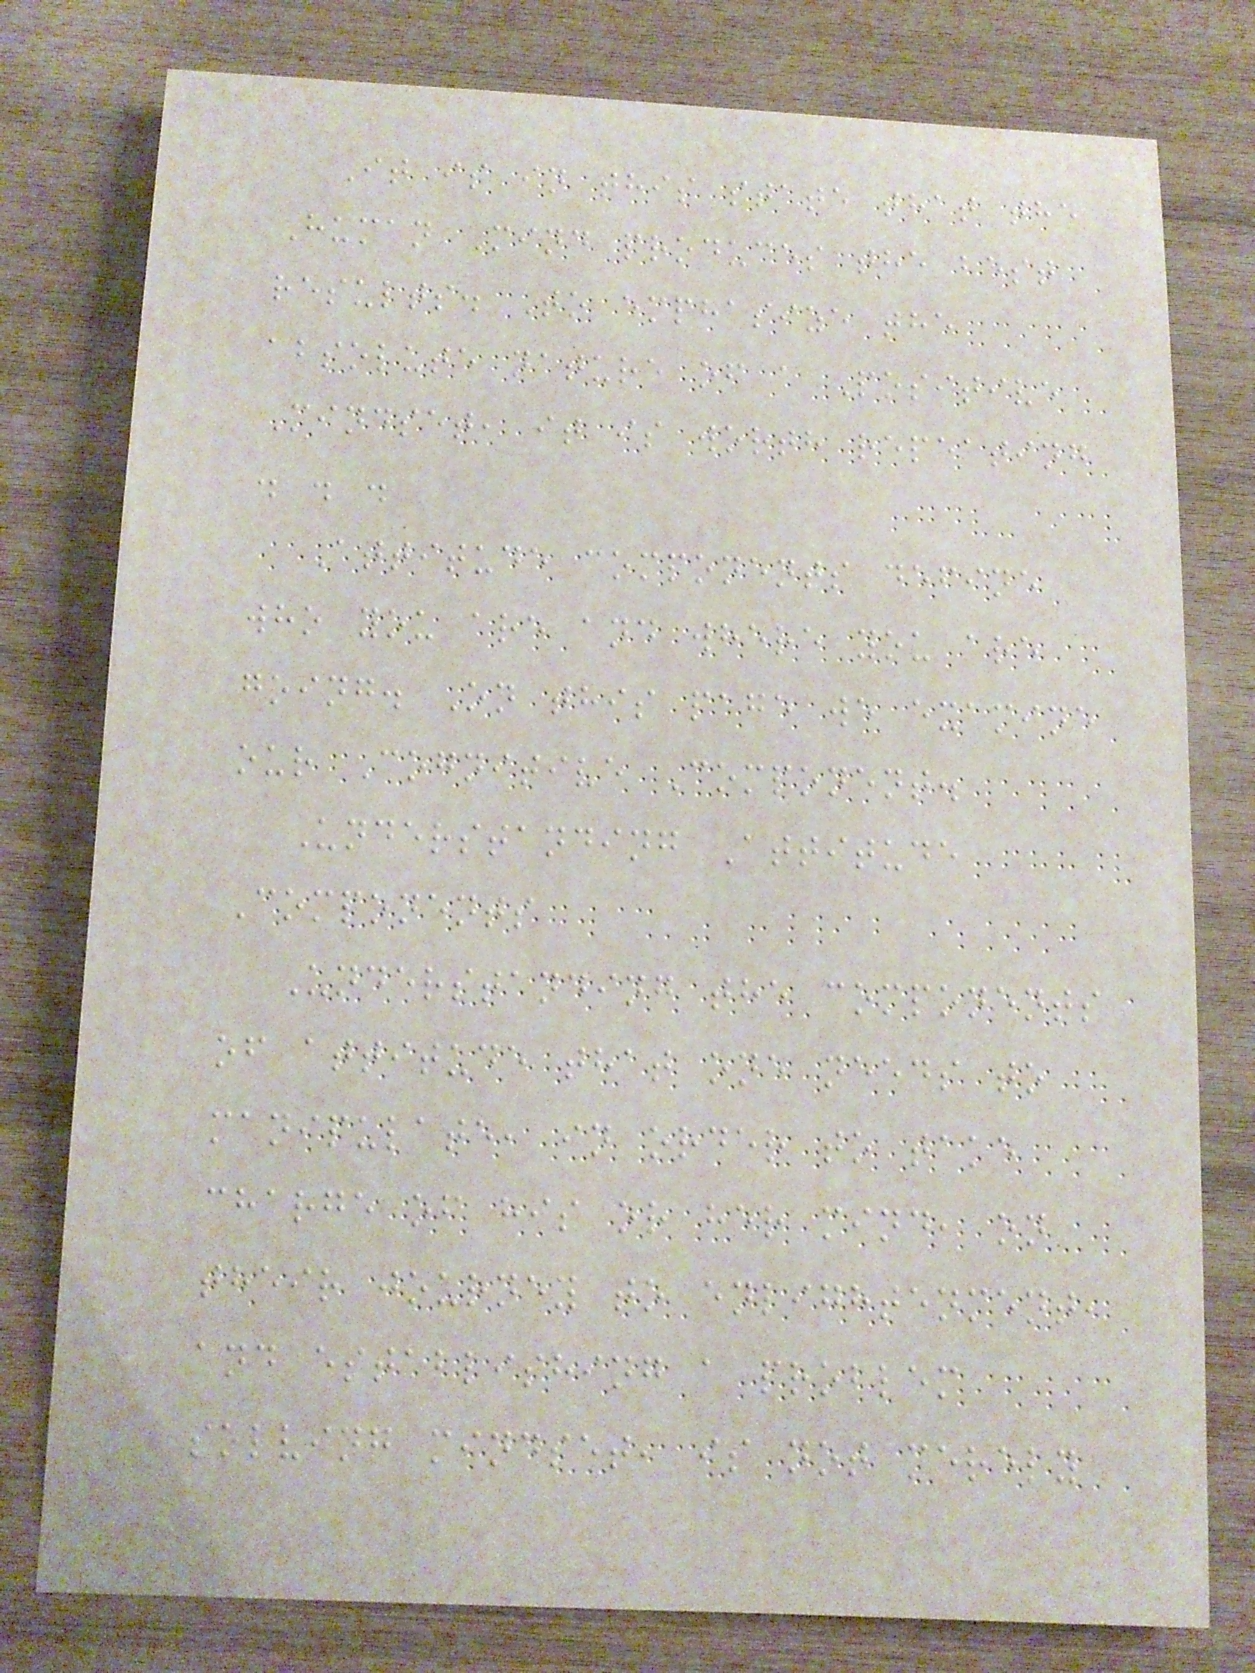It is in this state that the
Human Mind produces the best
results. To emphasize the
absolute nature of a Positive
Mindset, it is worth repeating
. . .
Attitude components define
who you are and where you are
going. On this page we examine
our Cognitive Component.
Understanding Attitude
Components
Understanding the components
of attitude that one needs to
manipulate, in order to take
charge of his or her mind, on
their journey to enlightenment,
and establishing a problem
solving mindset, is not merely
